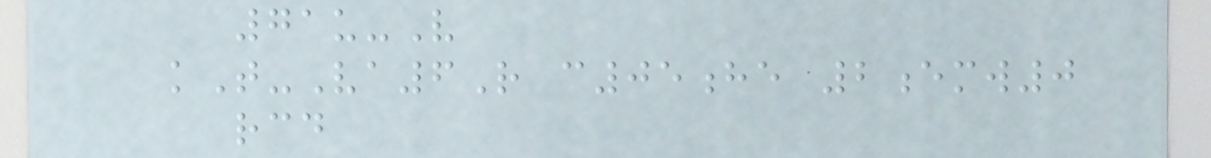71u-V
kT-Va6R c05he 2emw0
rcd
